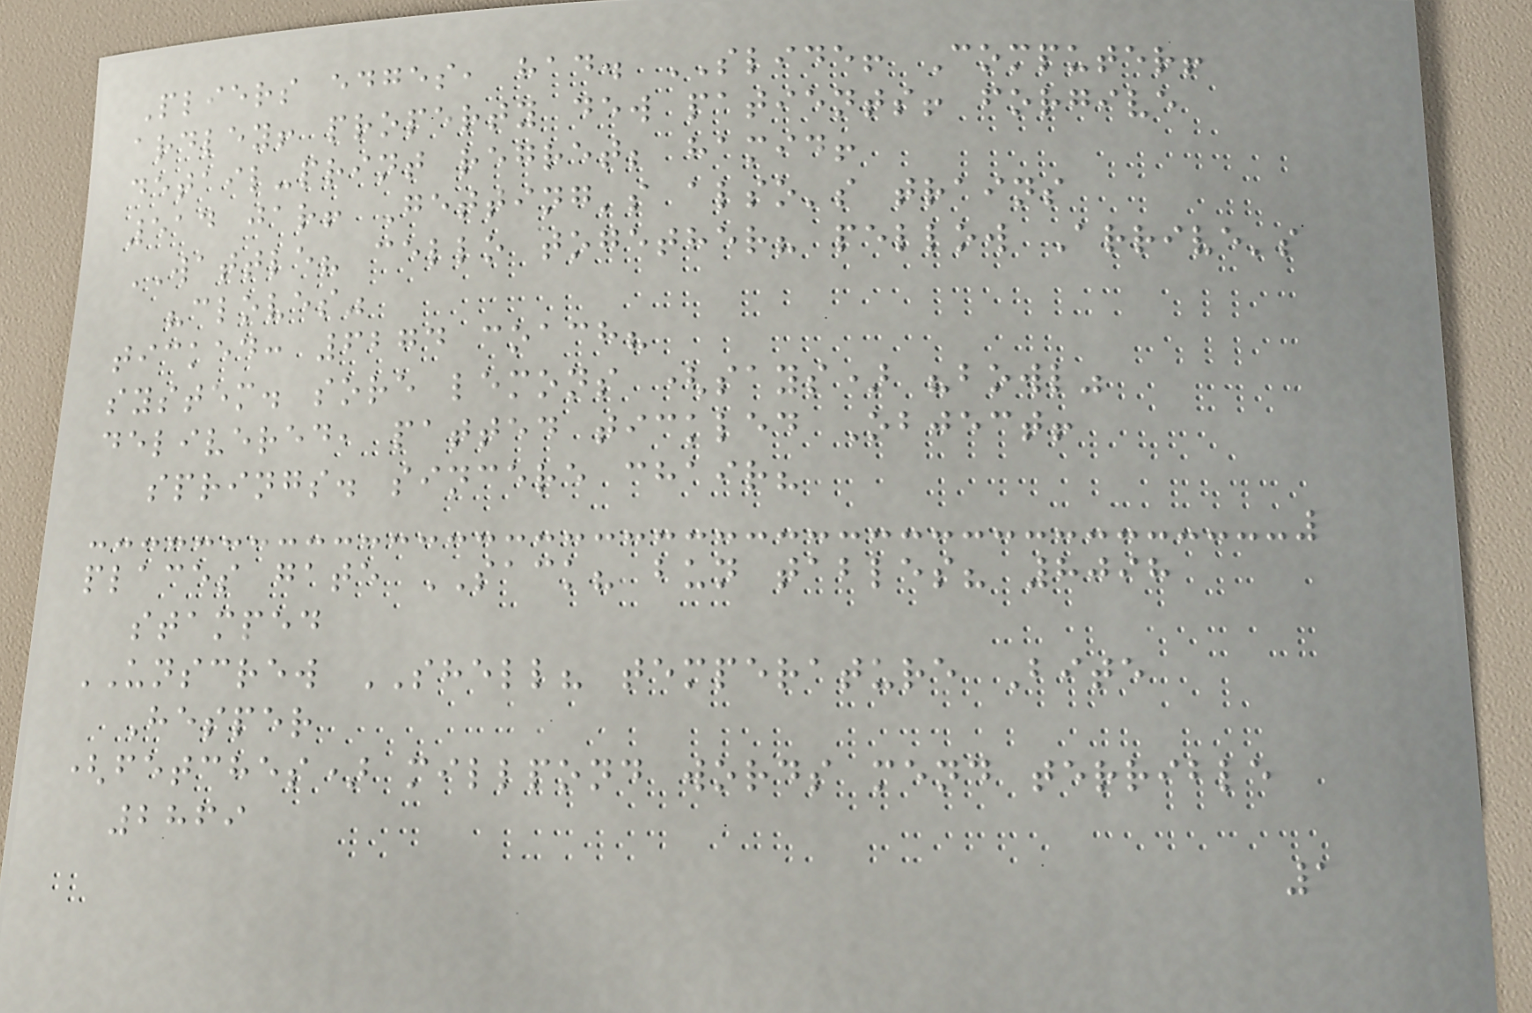Pliers edges, had. SLIDE! Computer!
ardley! property dew patients! forgive
detail-print regret; hamid!
514 jar! Getting's also's trains
WATTLE? cello together? pellow Arrive's
"cloves"
ticked: 6274 coach?
system. sore lemons (says) "bowl"
delivered, patted tickled Object!
springs. sincere chair?
places gate SACK? bun tables? 8098
stamped
UNSCREW SHELL? temperature Bite
Hesper
(fetches) millpond words mend terrible
2869
1
